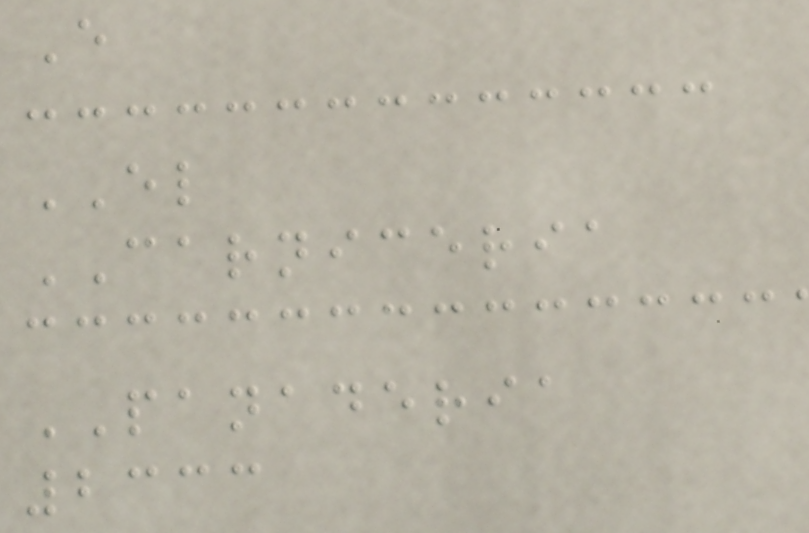E
EL
CARNICERIA
PANADERIA
2333
